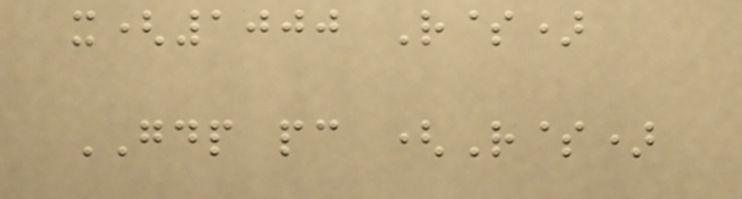x(1000 R$)
GDP pc (R$)
